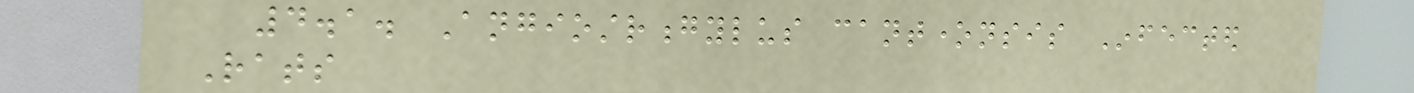4.1. Angiostrongylus cantonensis Infected
Rats
